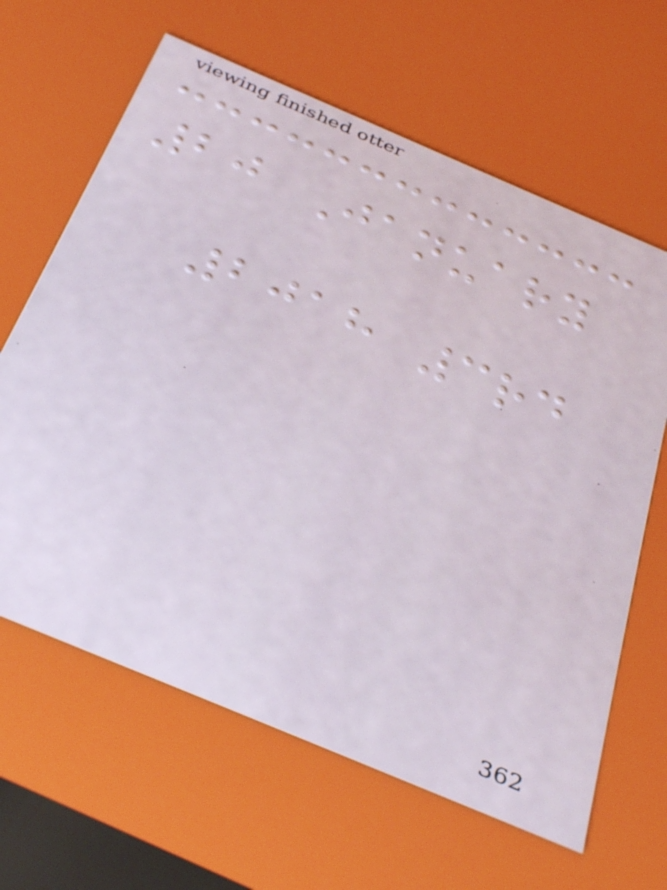20 January
2018 3rd
